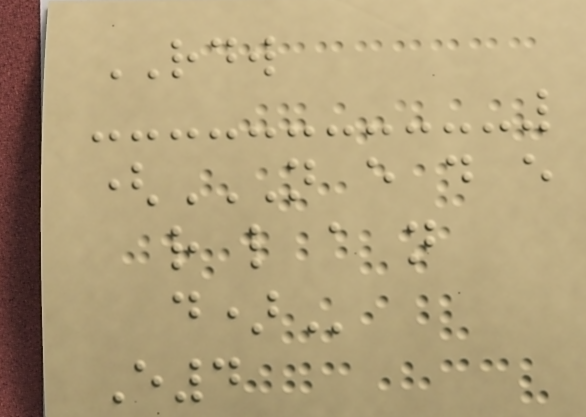RDW
(N E D E
R L A N
D)
E4
